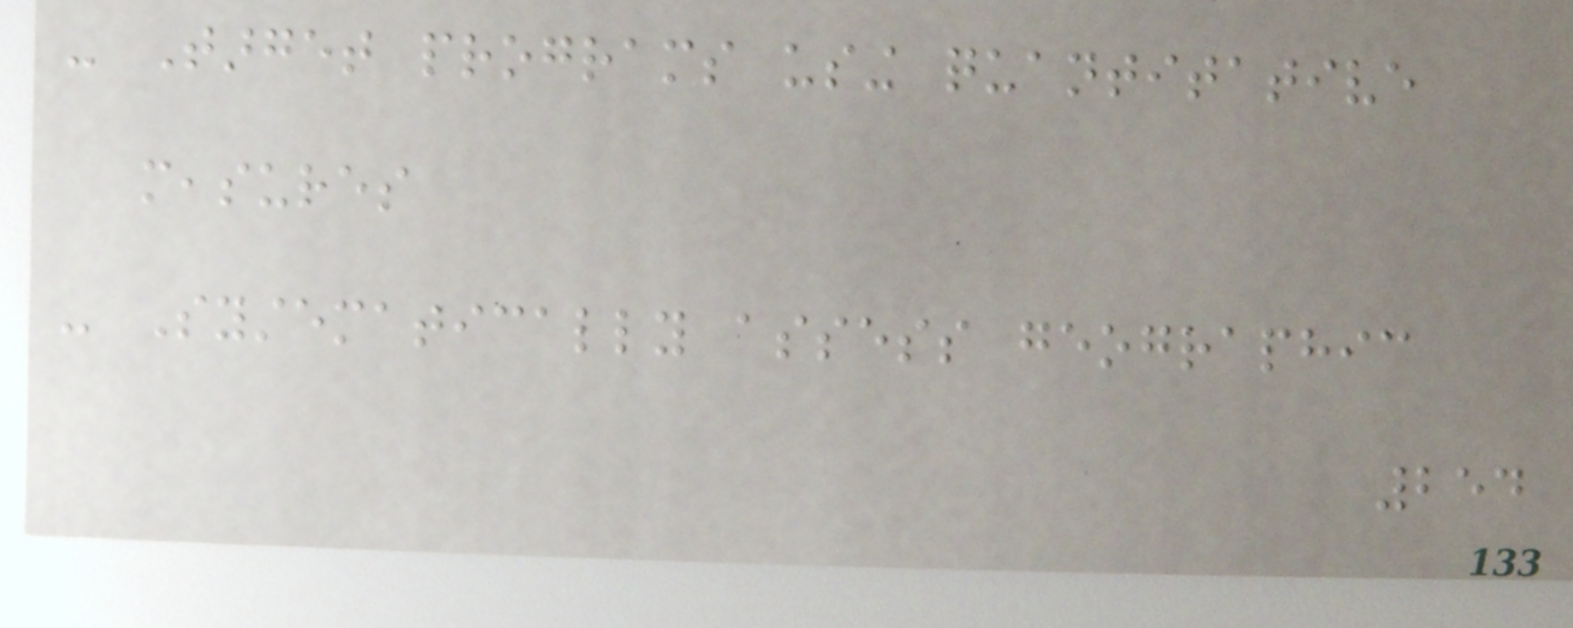- Target programs using quantitative
measures
- Systematically assess geographic
254
